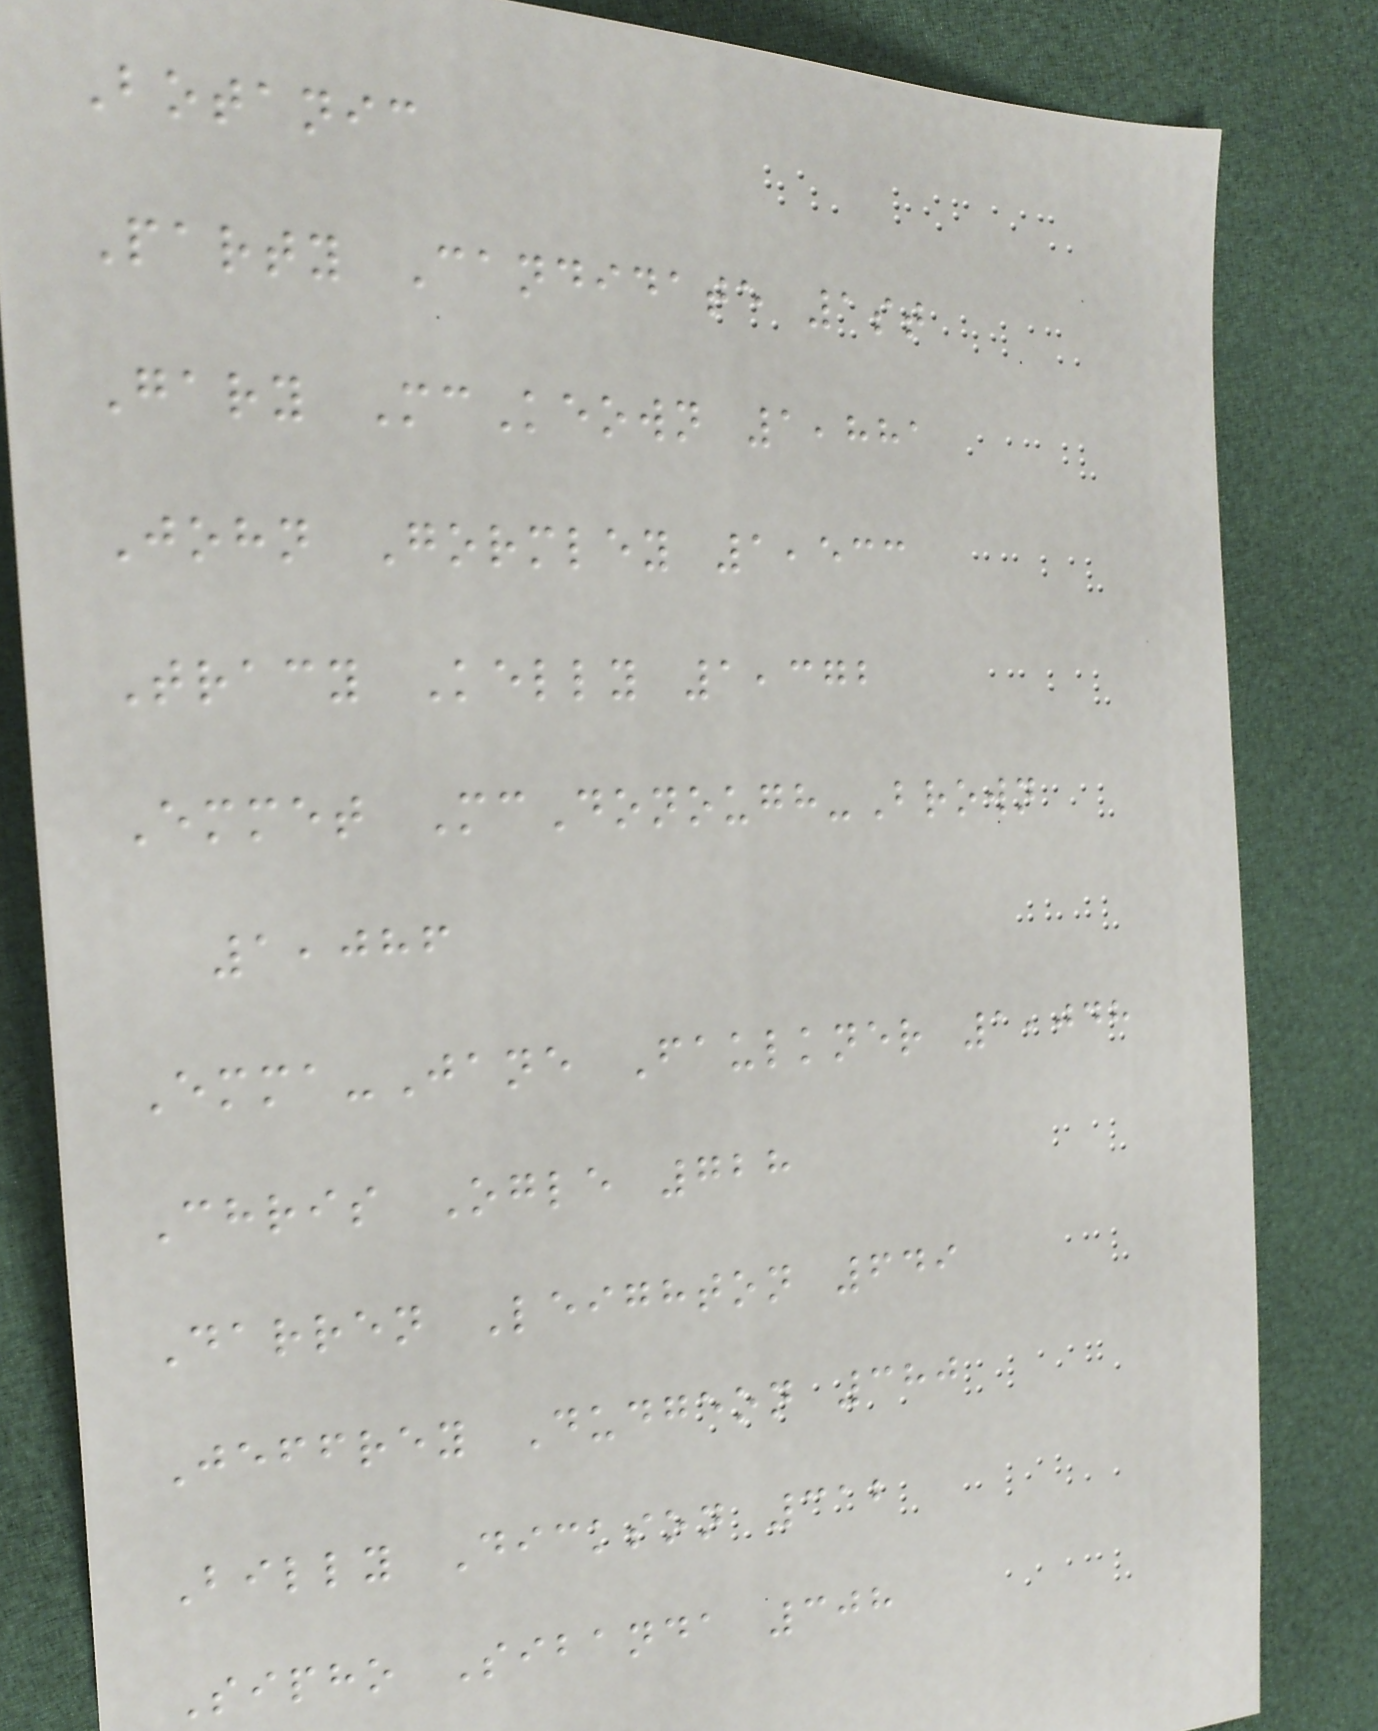Botanic
Party Candidate 1st
Gary McKeown 1,881
John Gormley 1,533
Tracy Kelly 1,372
Emmet McDonough-Brown
1,086
Emma-Jane Faulkner 1,048
Chris Ogle 728
Darren Leighton 649
Jeffrey Dudgeon 380
Billy Dickson 312
Sipho Sibanda 308
